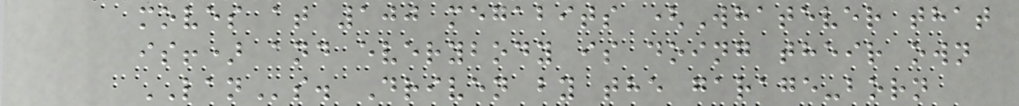moves at 100 megabits (Whatever that
is!) and everybody is doing their own
LANs. Driven by the garage-born
